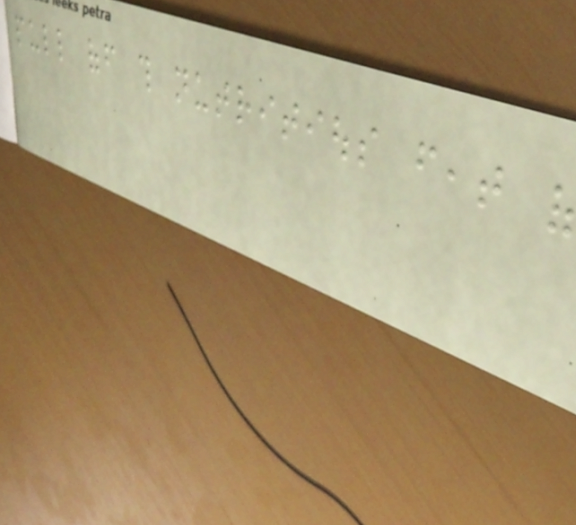pull off this nutritious feat of
